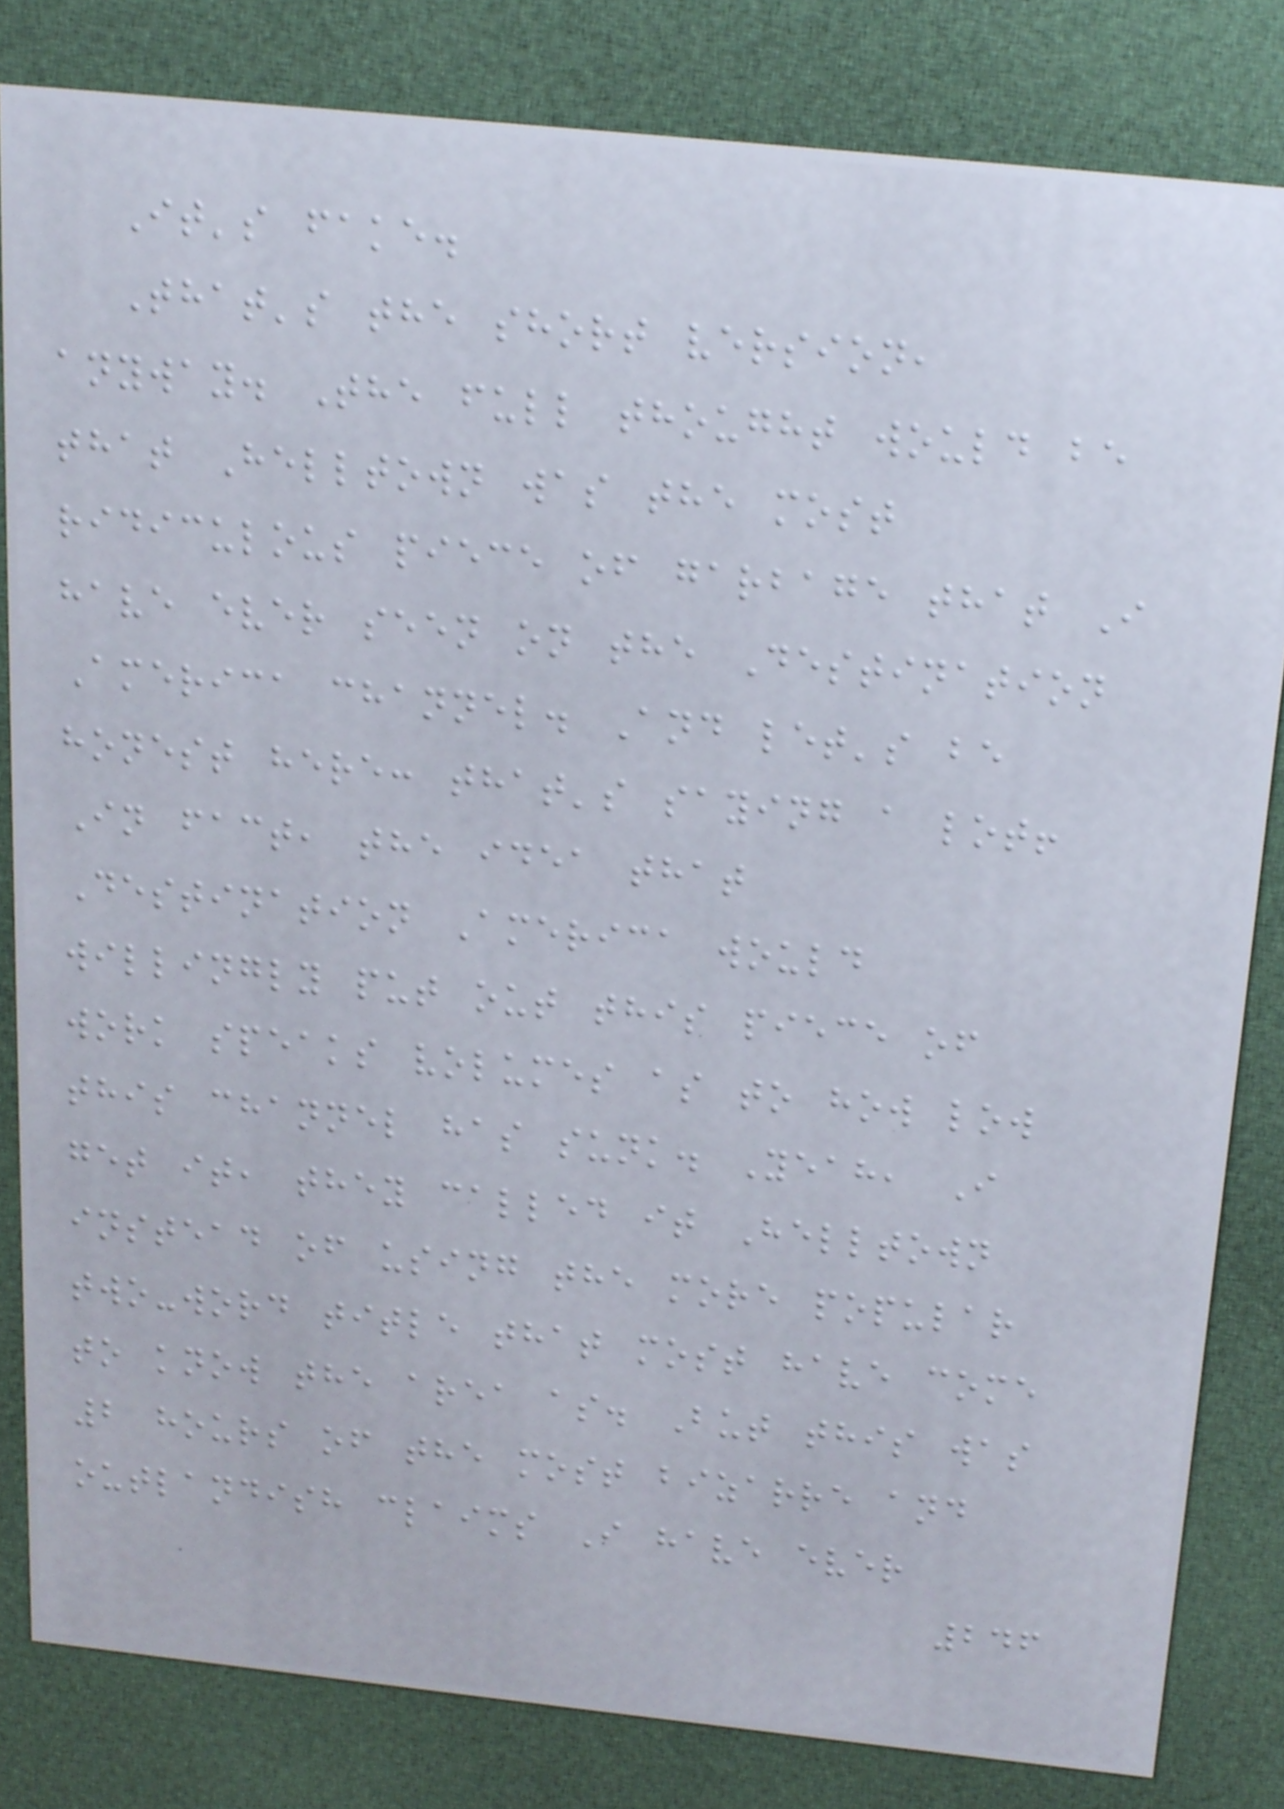It's fake.
That's the short version,
anyway. The full thought would be
that Helltown was the most
ridiculous piece of garbage that I
have ever seen on the Destination
America channel. And let's be
honest here: that's saying a lot!
In fact, the idea that
Destination America would
willingly put out this piece of
work speaks volumes as to how low
this channel has sunk. Yeah, I
get it, they called it Helltown
instead of using the more popular
two-word title that most have come
to know the area as. But this was
2 hours of the most bizarre and
outlandish claims I have ever
246
